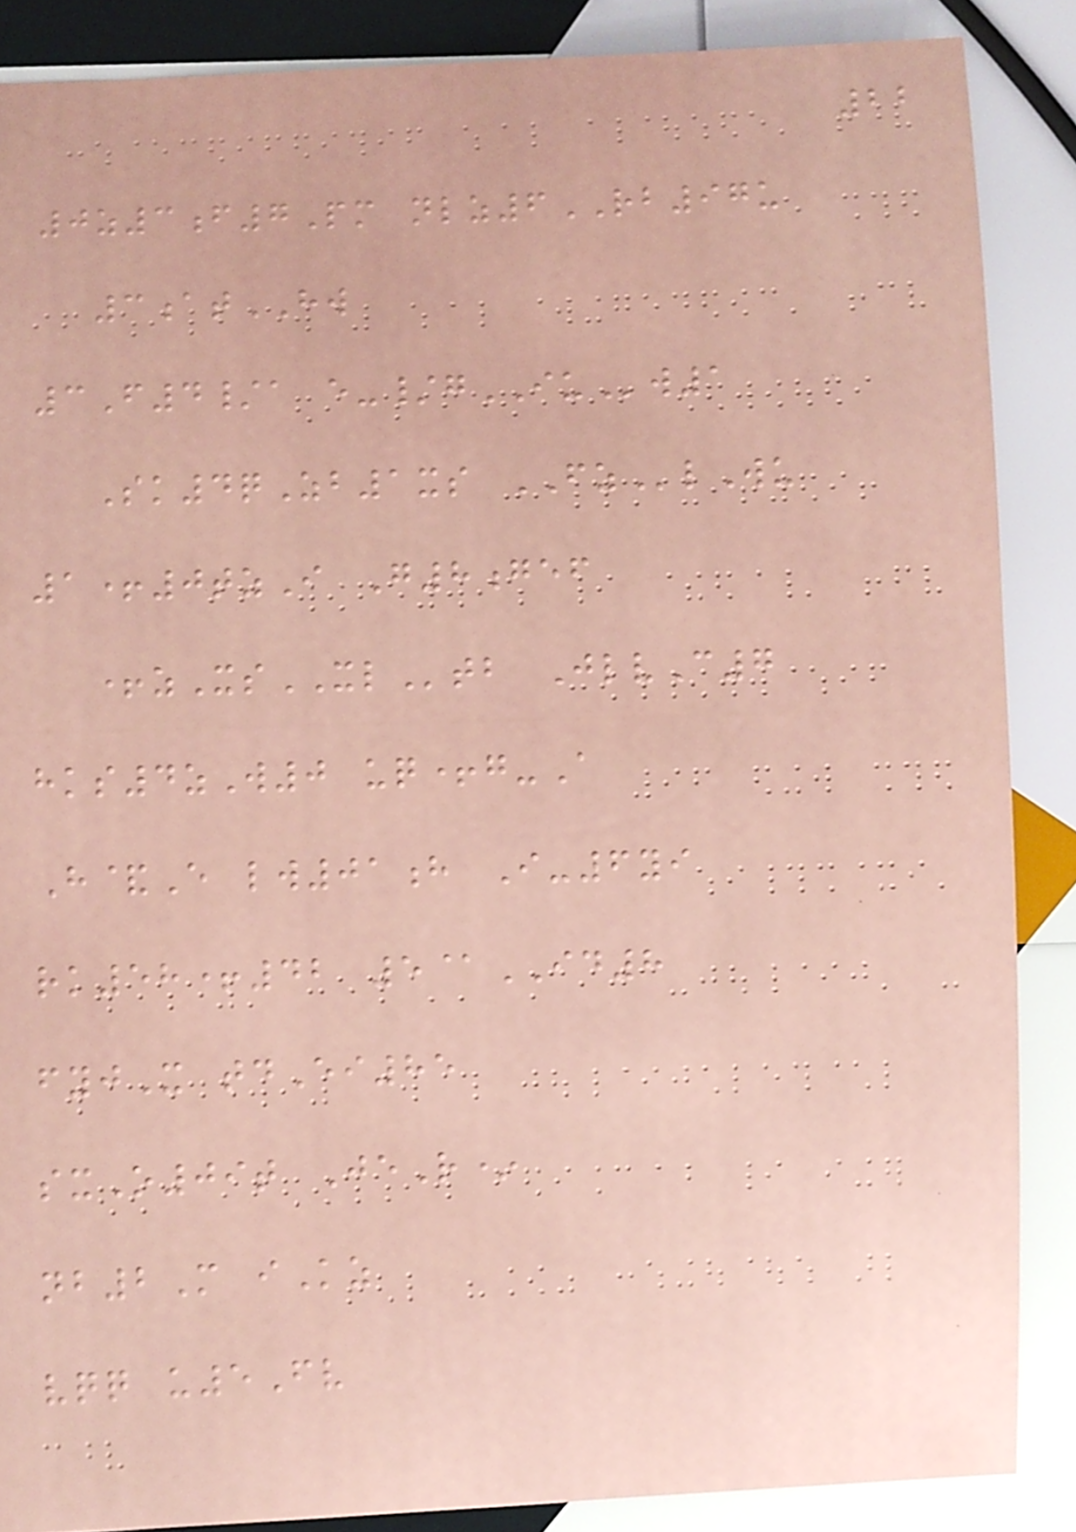22
0z3f7Pm nlz6RB97u
3atHW
3F4/a e-/gIUw1
Sk4qZb1xs FZlWu
1+0tzI G8gef
+zXsXLtb JlvC7
hks4zW0 uq+g-A
H&E lw01h I-6yi
rk58+42 5@ID8
fyjX tdEi85
sxO09t JeR*
nb2M iKz
vqq u5Fv
